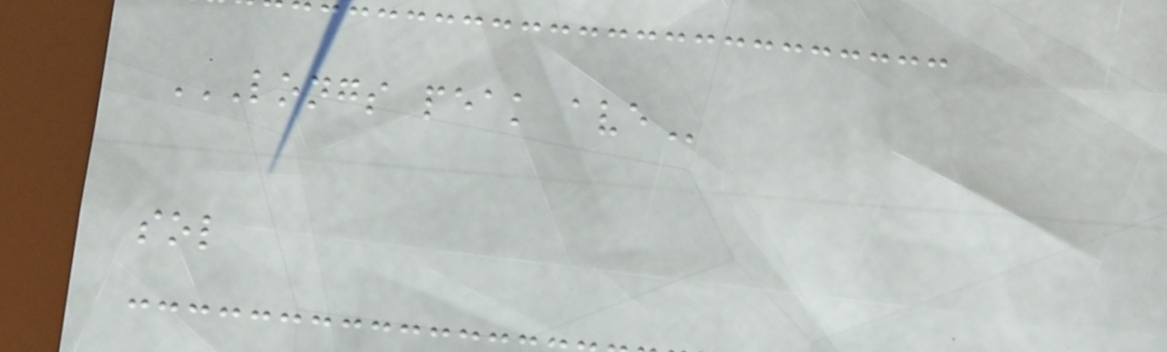LONGS PEAK AVE
sol
